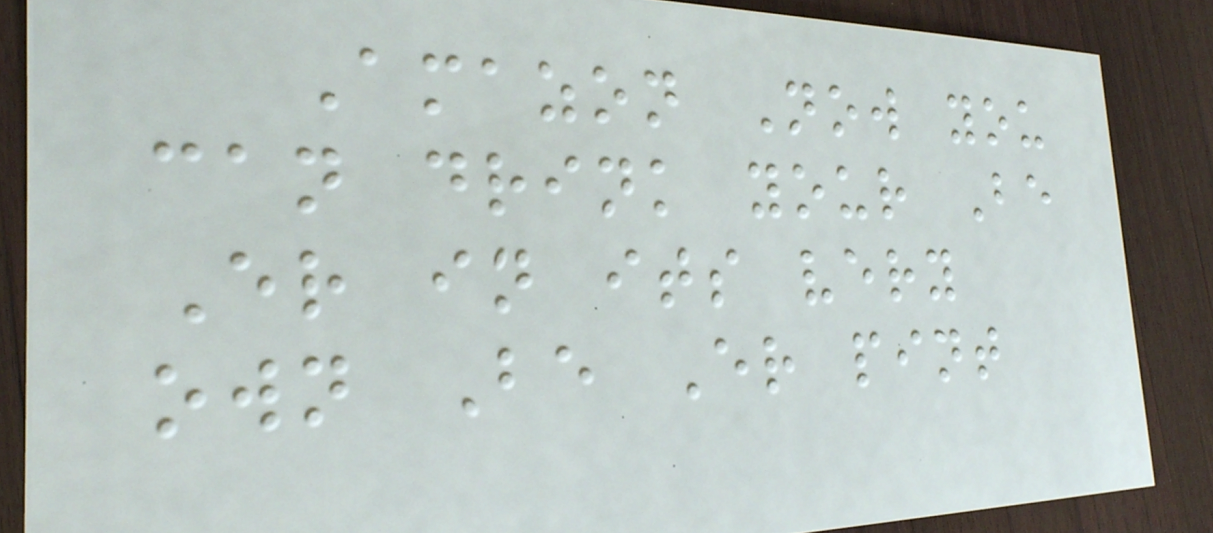Amazon Now you
can drink your Be
Er in its very
own Be Er pint
